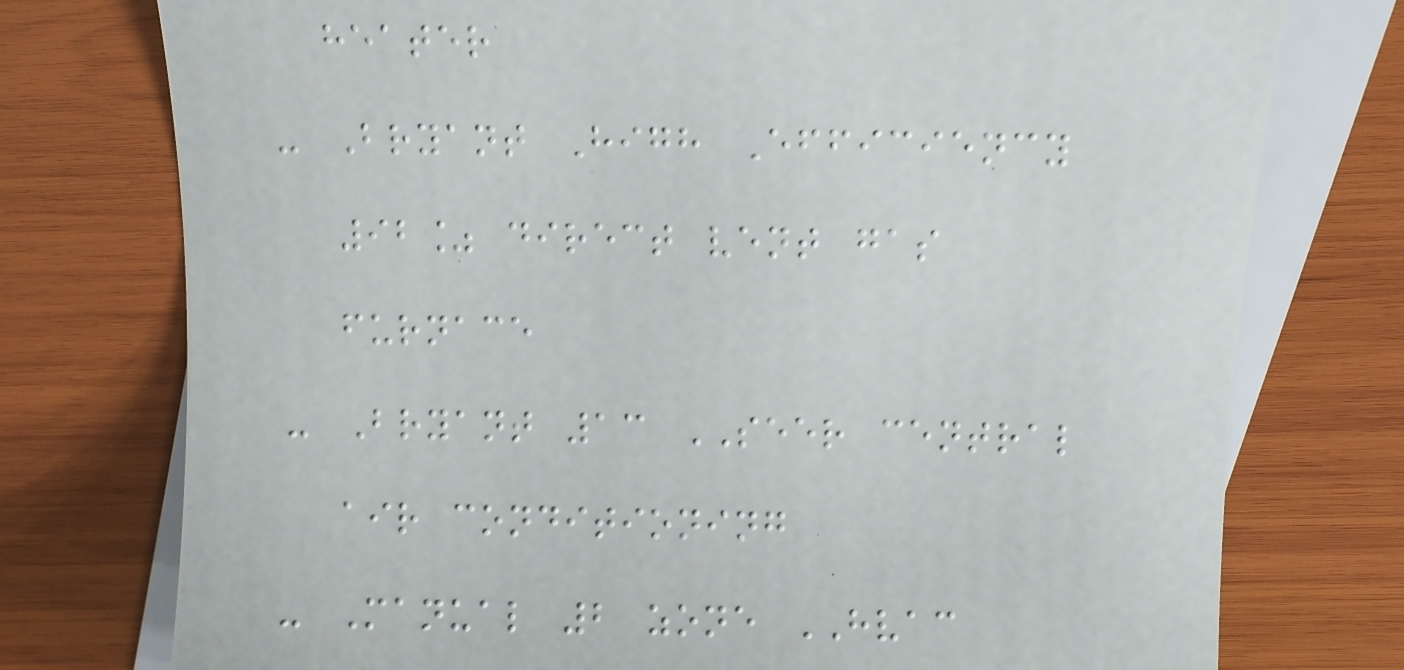heater
- Bryant High Efficiency
92% direct vent gas
furnace
- Bryant 13 SEER central
air conditioning
- Manual 2 zone HVAC
